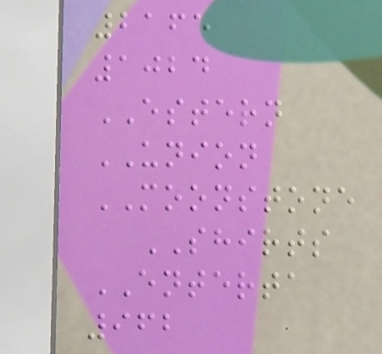2165
1024
ESTERN
UNION
MOONSTONE
SHIRTS
ENTERTA
962
